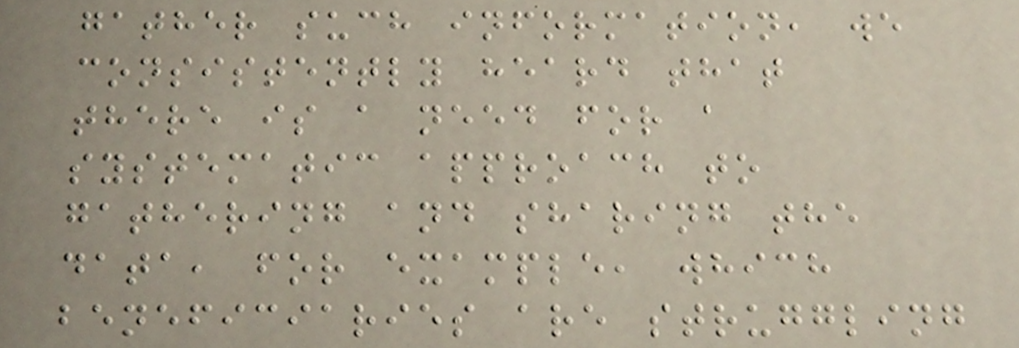gather such information, we
consistently heard that
there is a need for a
systematic approach to
gathering and sharing the
data, for example, which
beneficiaries are struggling
